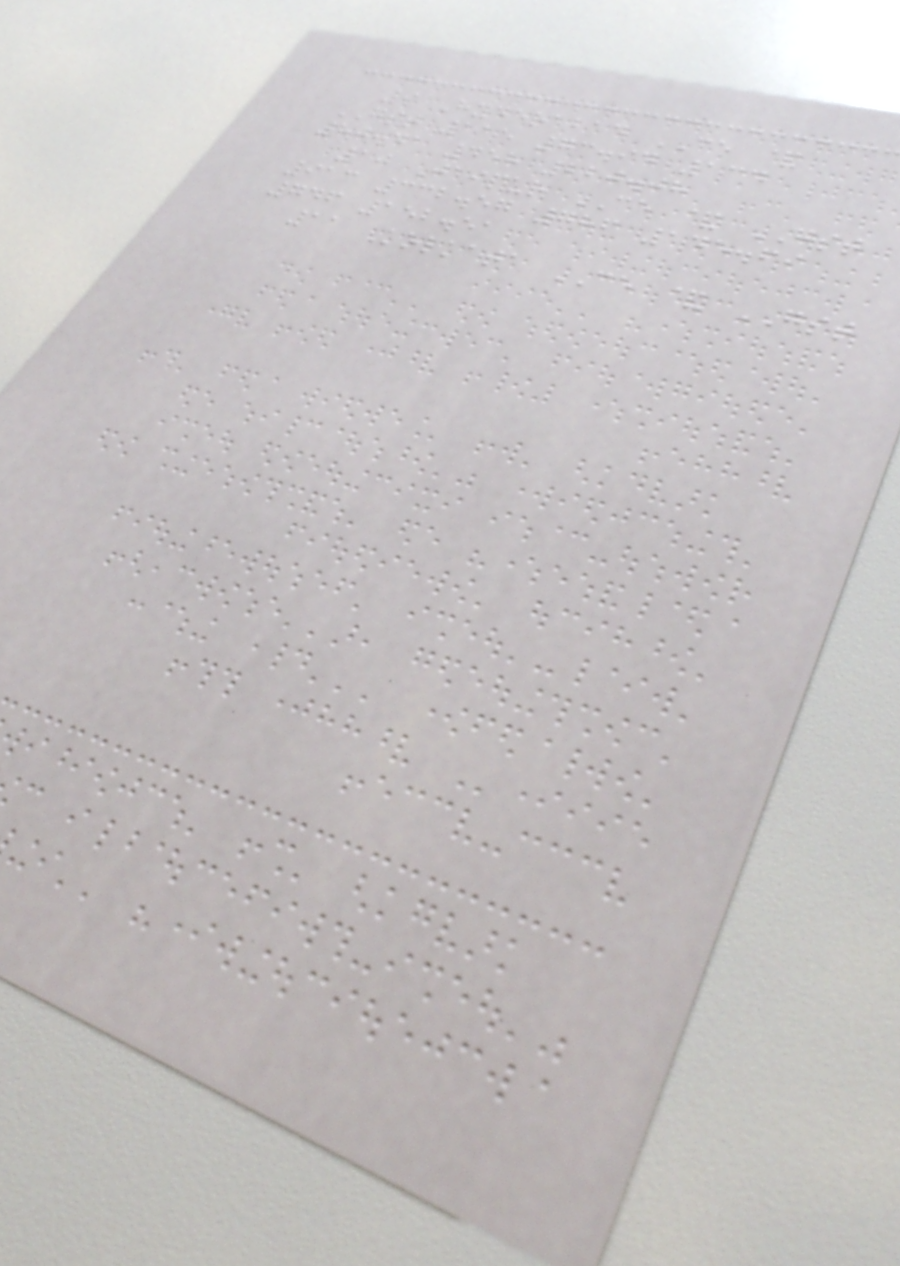9 Hyderabad CE &
GST 115 73.94 134
80.41 458 220.08
10 Jaipur CE & GST
913 332.57 786 145.69
746 152.51
11 Kolkata CE & GST
